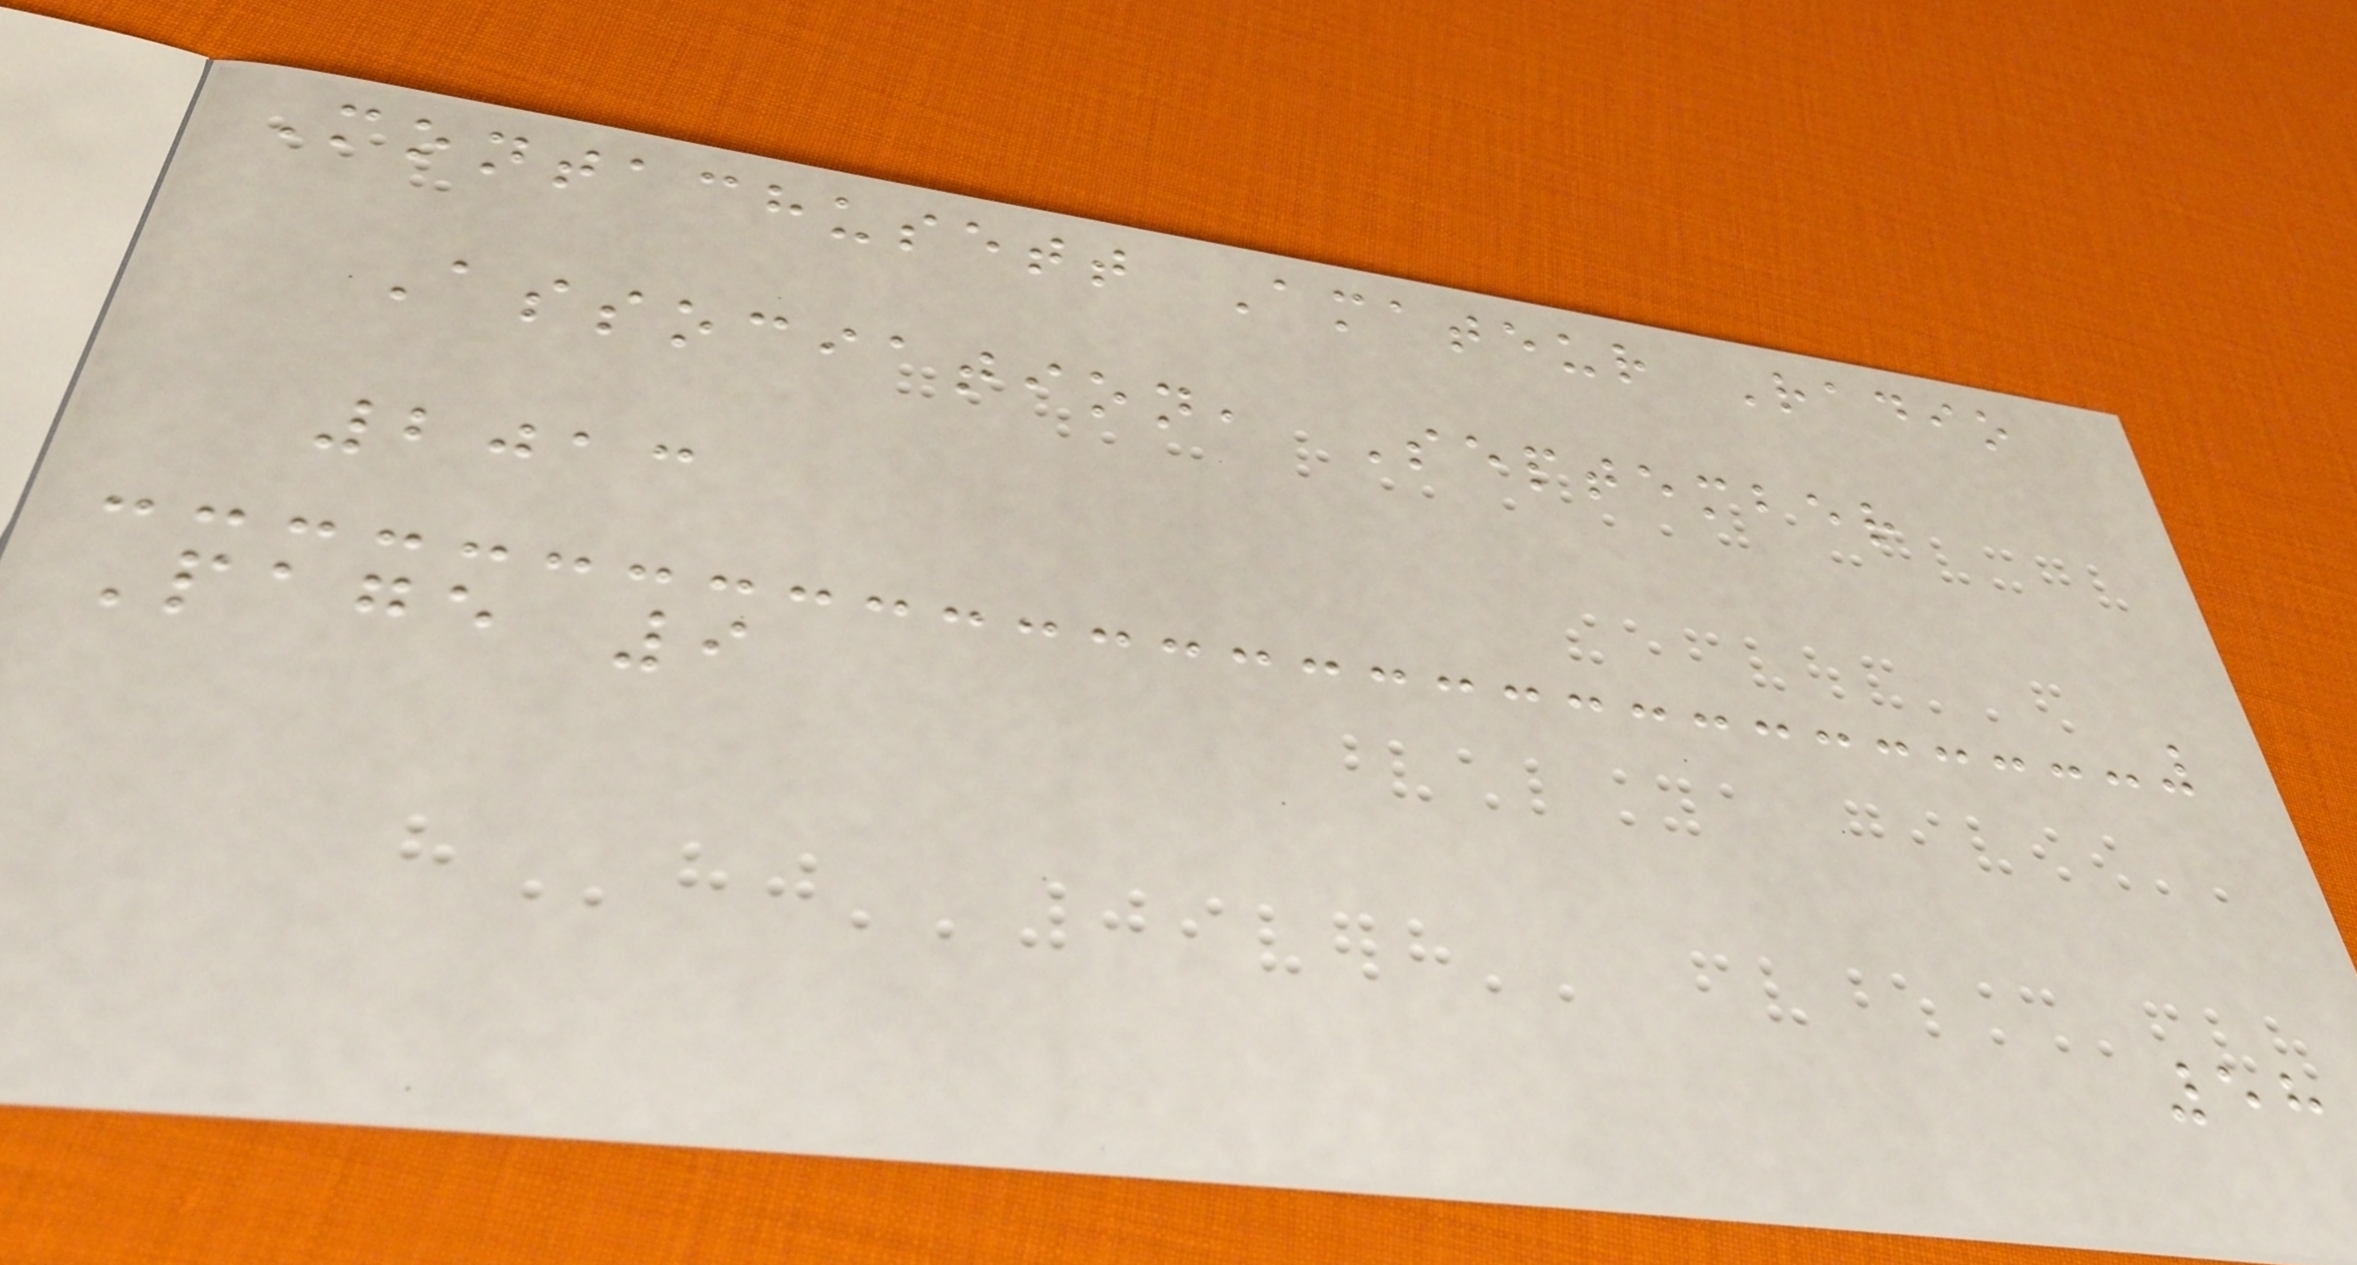Montachusett Amateur Radio
Association, September
2013
Page 9
58
